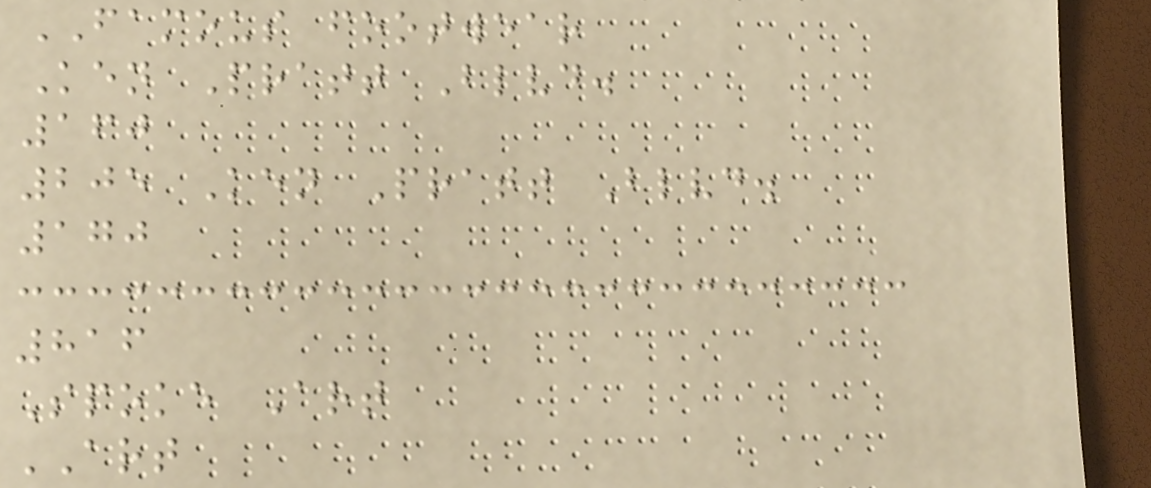FAMOUS footwear
Ken Pratt Blvd.
160
205 Ken Pratt Blvd.
170
816
Spoke Art
ART
